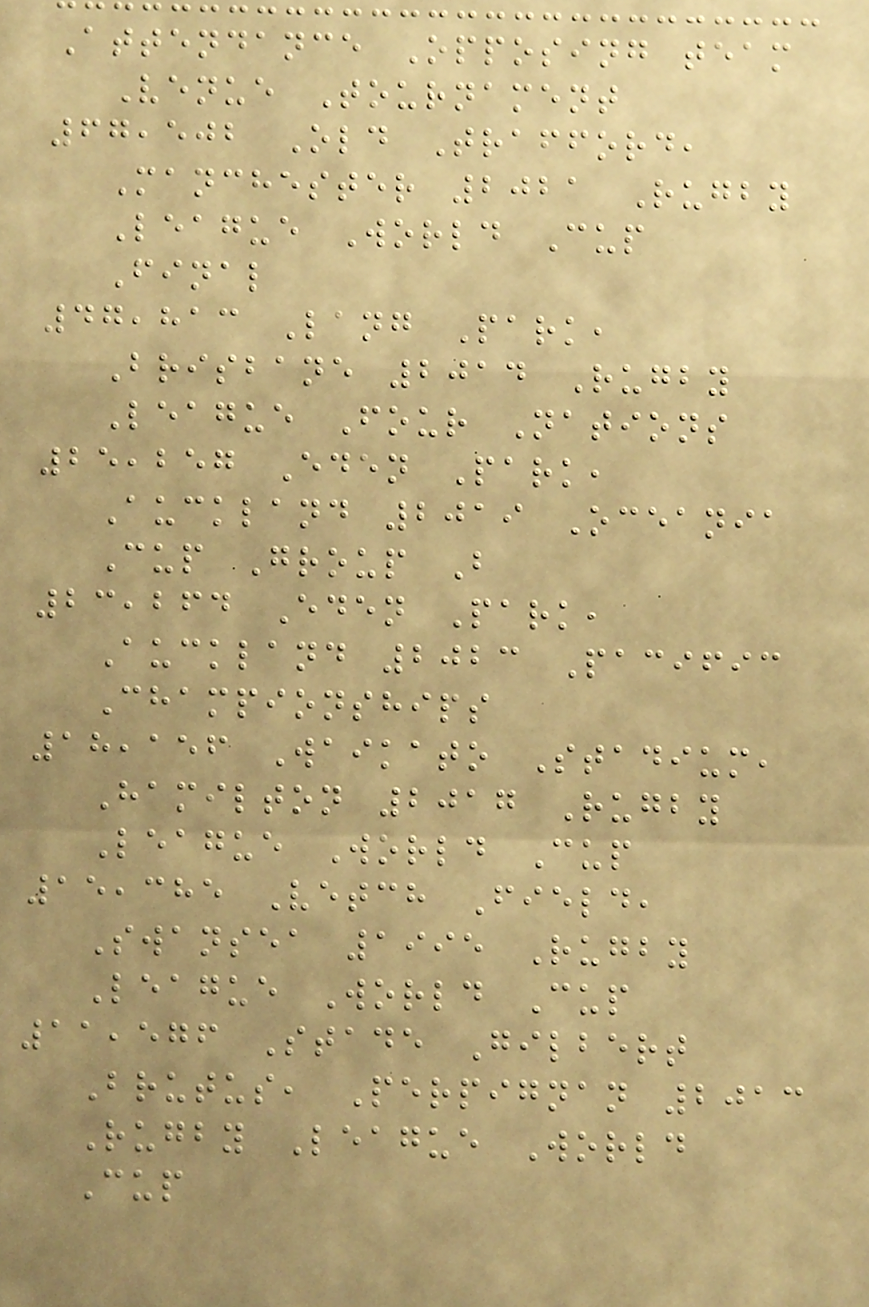Attendance Opposing team
Venue Tournament
67,502 Old Trafford,
Manchester 2021 Rugby
League World Cup
Final
47,813 Lang Park,
Brisbane 2014 Rugby
League Four Nations
25,257 Eden Park,
Auckland 2019 Oceania
Cup Group B
23,264 Eden Park,
Auckland 2023 Pacific
Championships
18,156 Waikato Stadium,
Hamilton 2017 Rugby
League World Cup
15,385 Vetch Field,
Swansea 1995 Rugby
League World Cup
11,576 Stade Gilbert
Brutus, Perpignan 2013
Rugby League World
Cup
